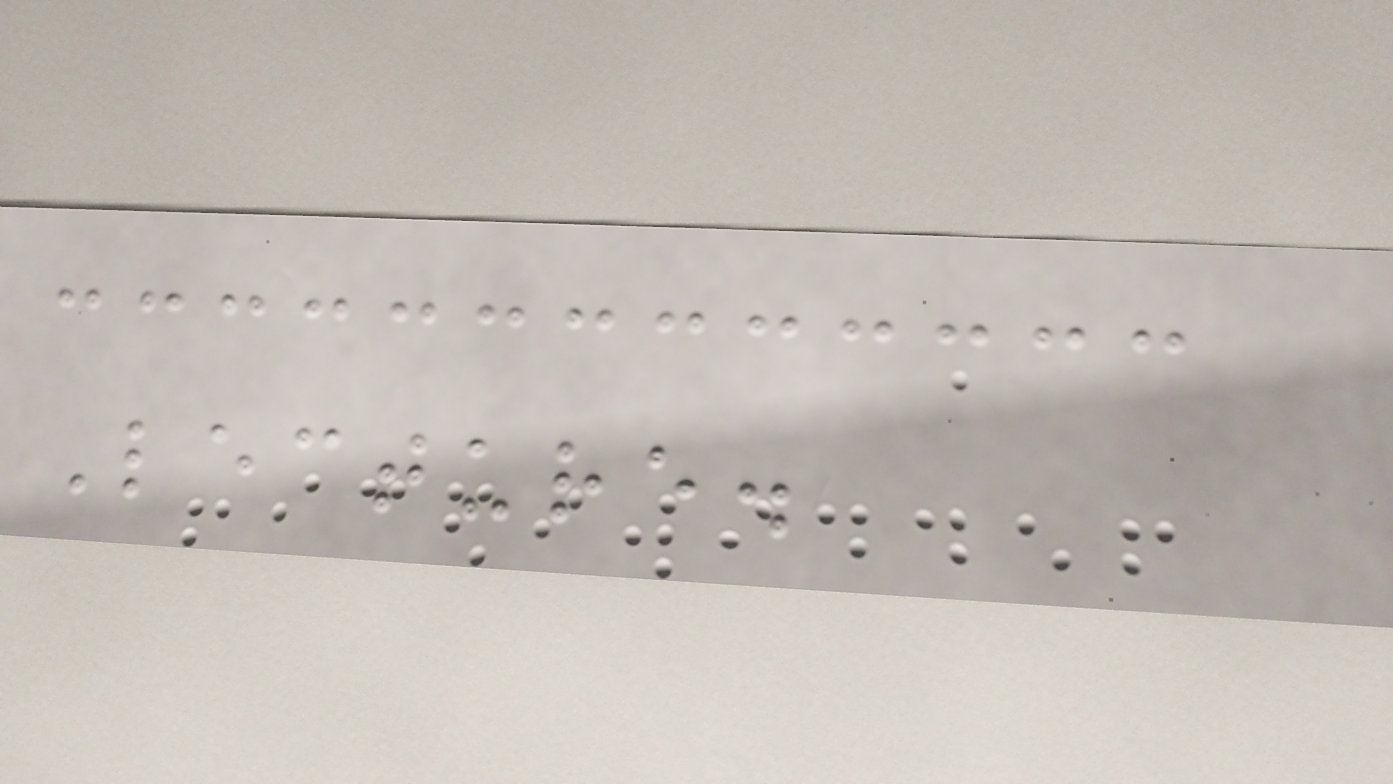Lecture.
